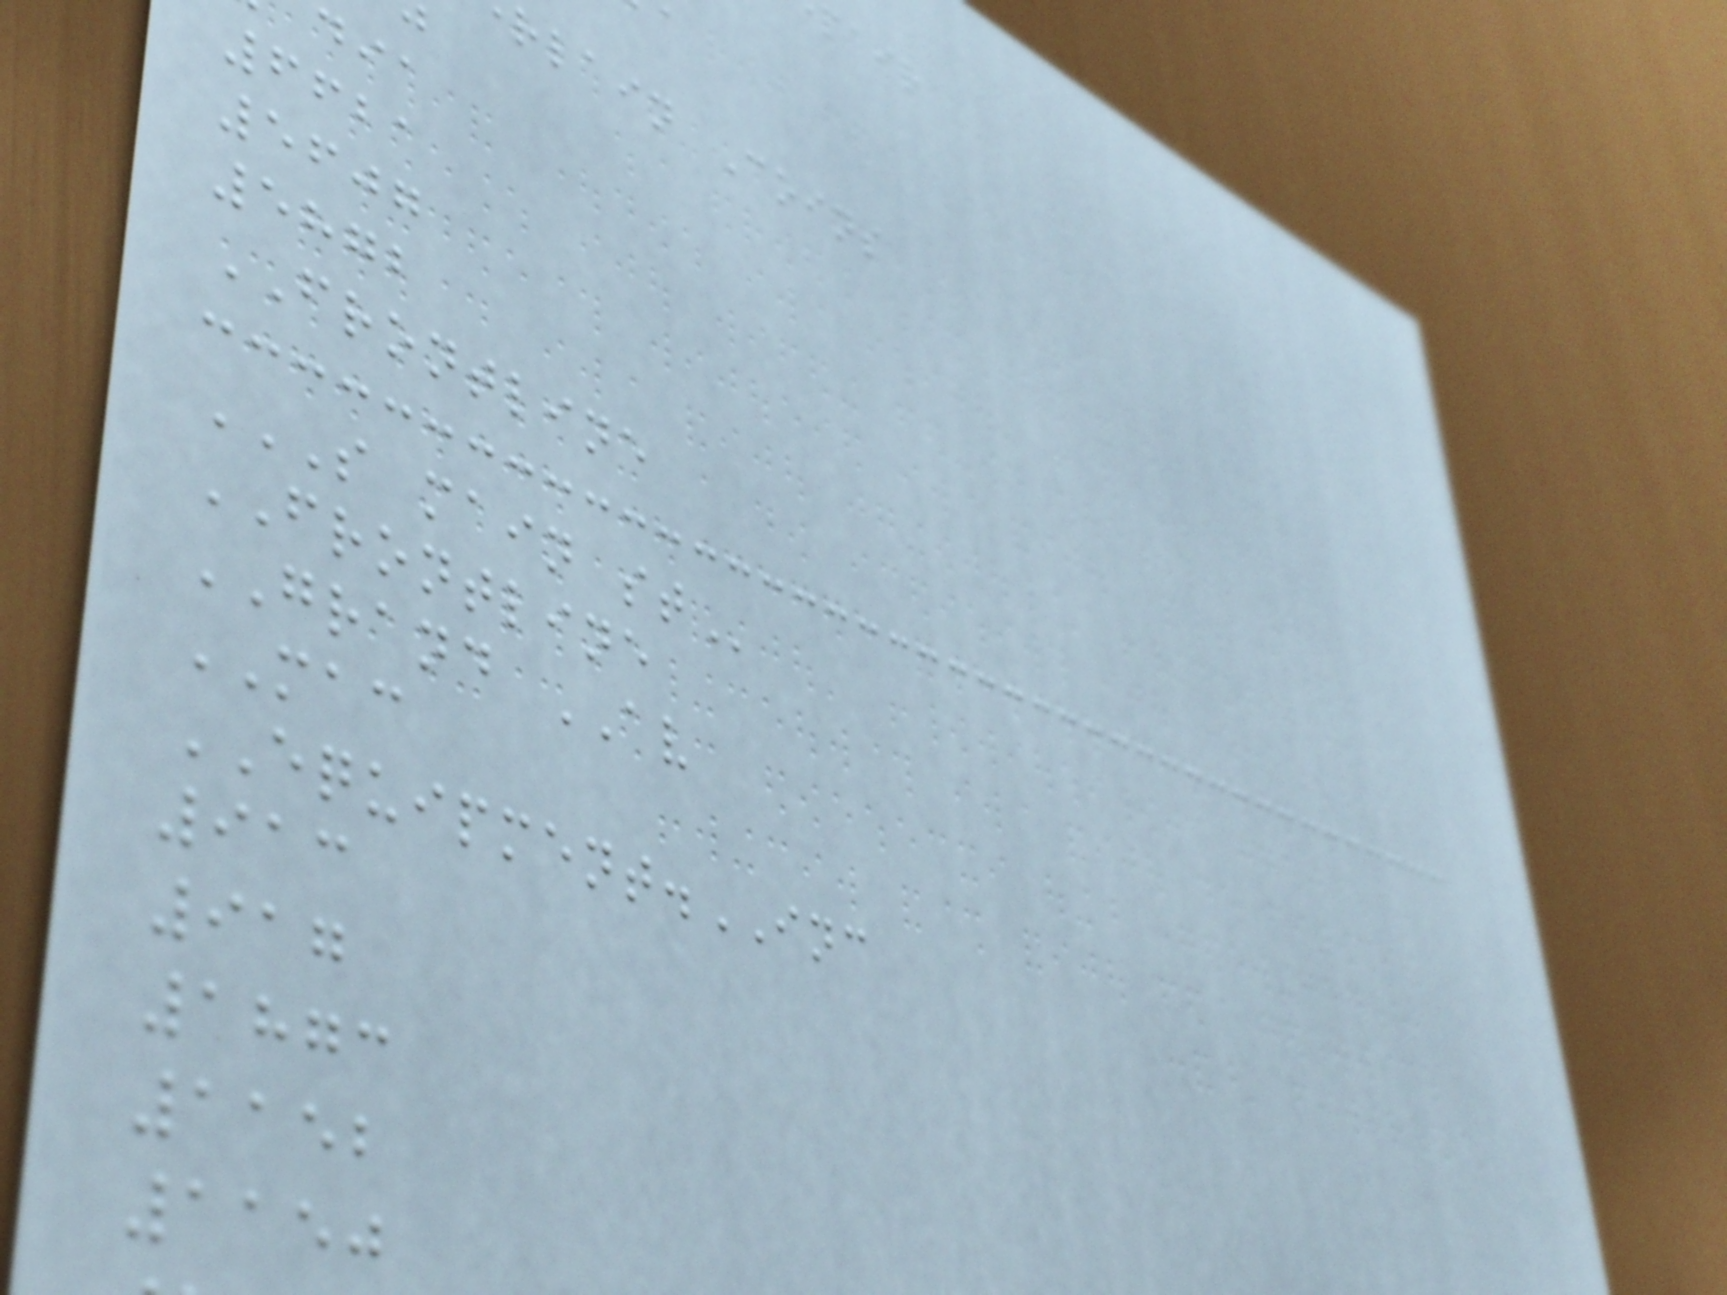rlain Coins
6621
5607
5872
FRONTLINE
S MAIN ST
FRONTLINE
GRAND AV
MAC
EQUIPMENT.INC
913
917
1873
1152
1150
